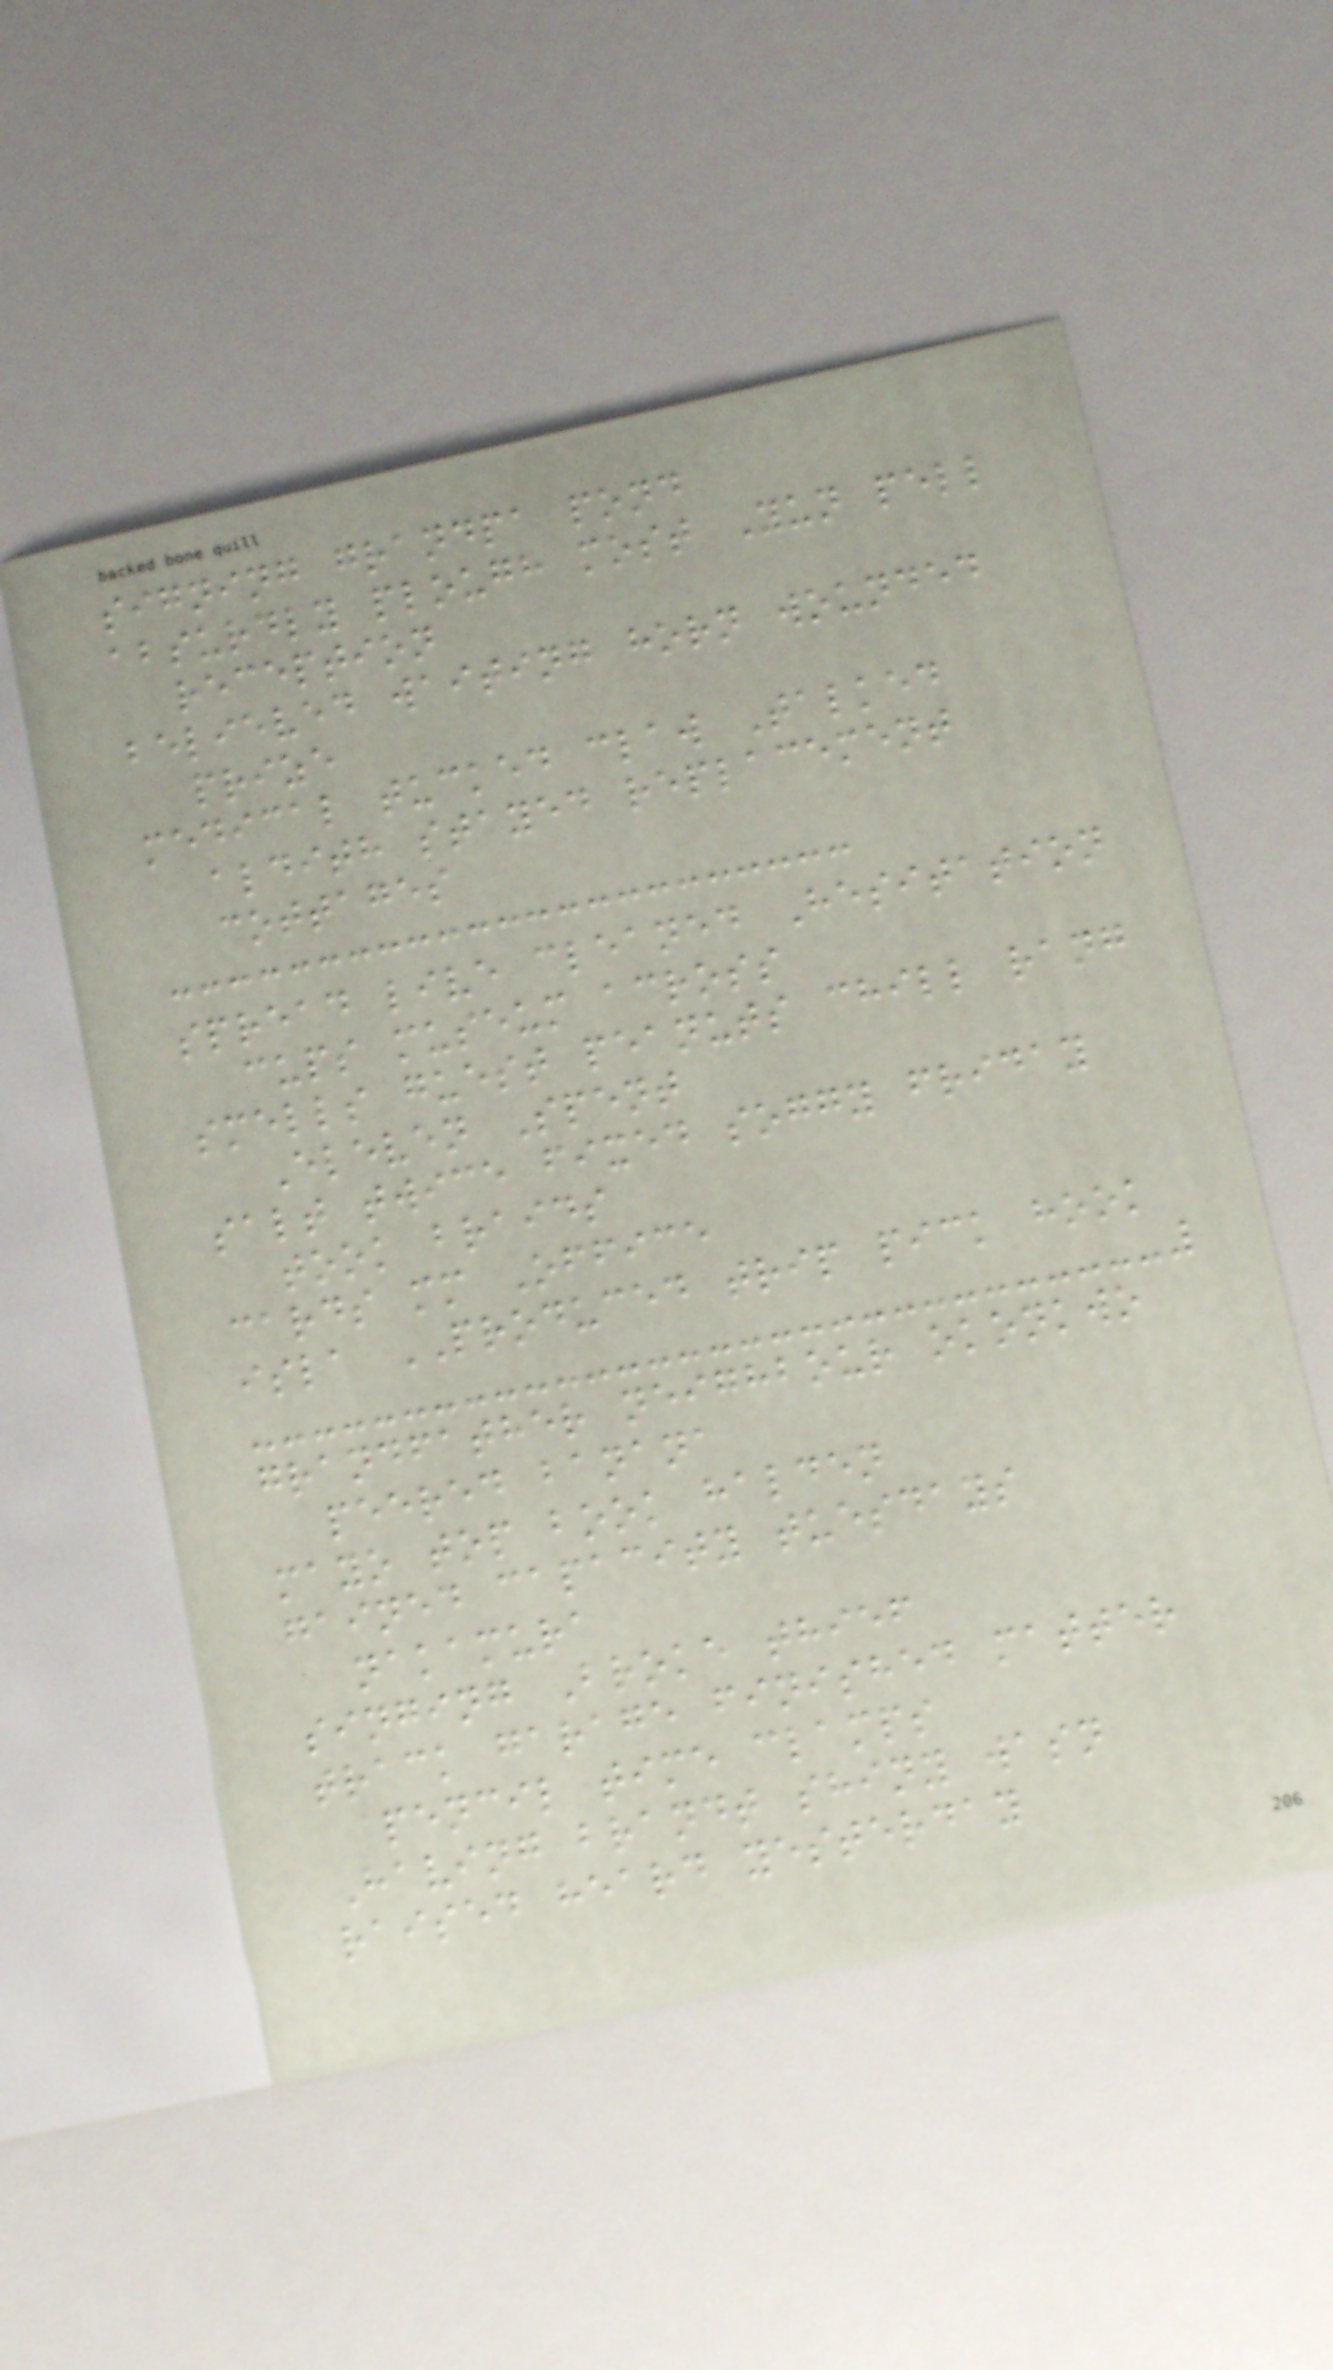signing grandpa pond
absurdly plough most Yun pell
reception
believed waiting horn wounded
prize
medical tucked claw Talked
aldith stayed replacement
cottages
spread live cleaned Hesitation
cups museum across
smells guest peanuts chill rang
Eleven Spent
salt twice fixed soggy friday
took braids
cards mm Office
isla PRODUCED trip pick hook
grandfather neighbour okonkwo
peered banana
mayo top book halden
gained capacity tuesdays
nakamura
singing Broke thief
track garage finished matter
pencil time clamps
Having brandt shiny wasn
raised heard yesterday
